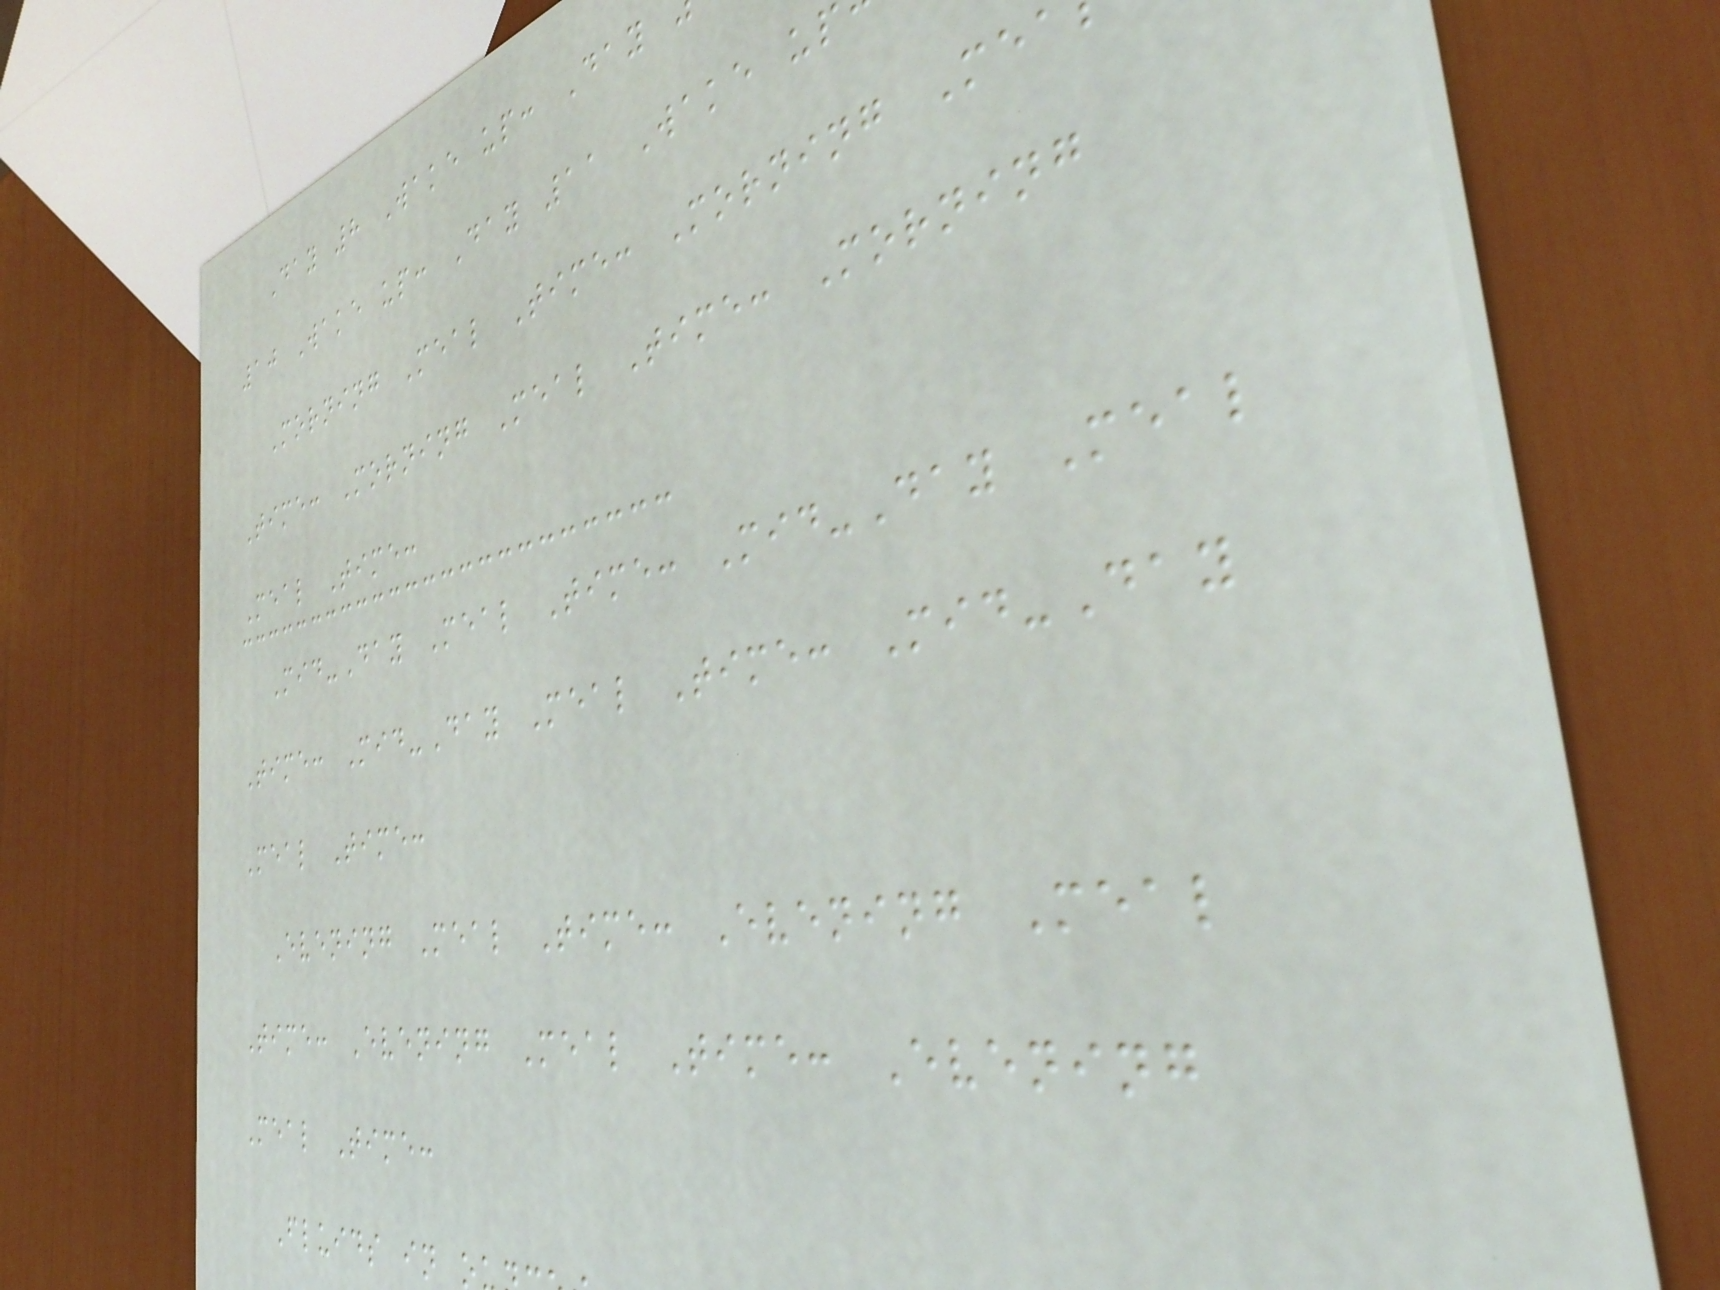Day 8 Wake up: Day
10 Wake up: Day 11 Wake up
Morning Meal Time: Morning Me
Time: Morning Meal Time: Morning
Meal Time:
Mid-Day Meal Time: Mid-Day Meal
Time: Mid-Day Meal Time: Mid-Day
Meal Time:
Evening Meal Time: Evening Meal
Time: Evening Meal Time: Evening
Meal Time:
Fluids in o
